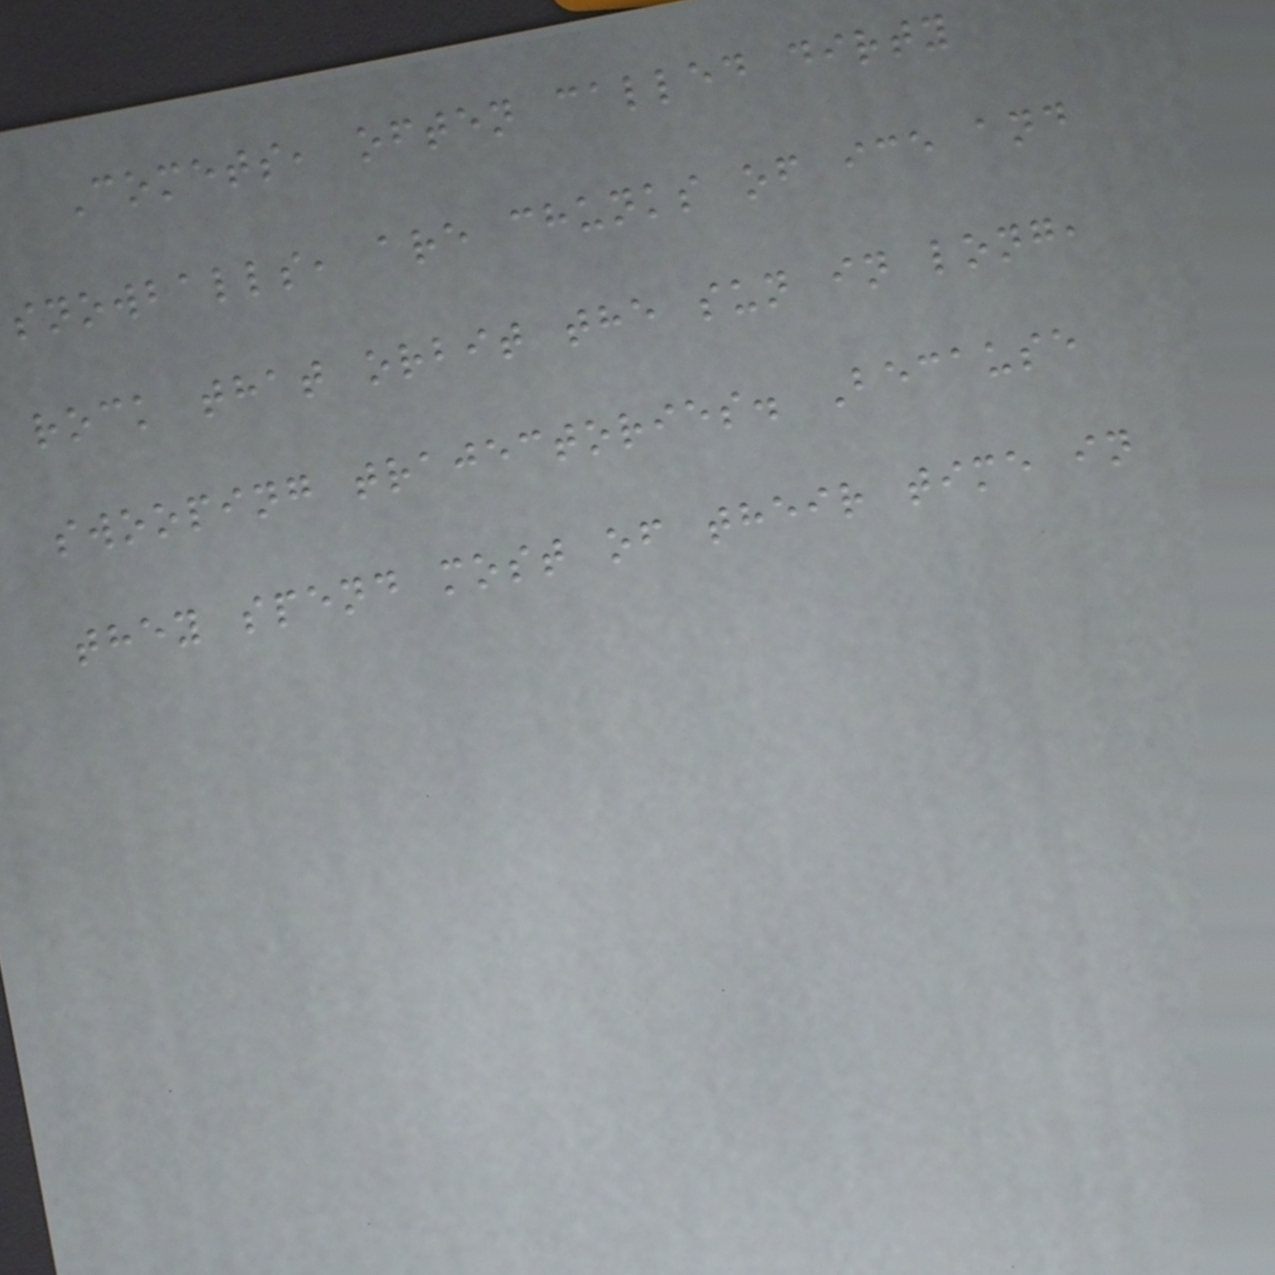Comets, often called dirty
snowballs, are chunks of ice and
rock that orbit the sun in long,
swooping trajectories. Because
they spend most of their time in
